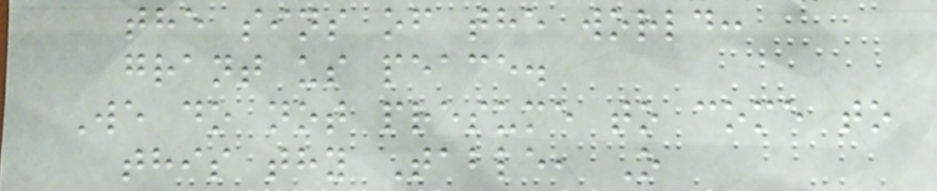the sins of the world:
grant us peace.
We do not presume to come to
this thy Table, O
